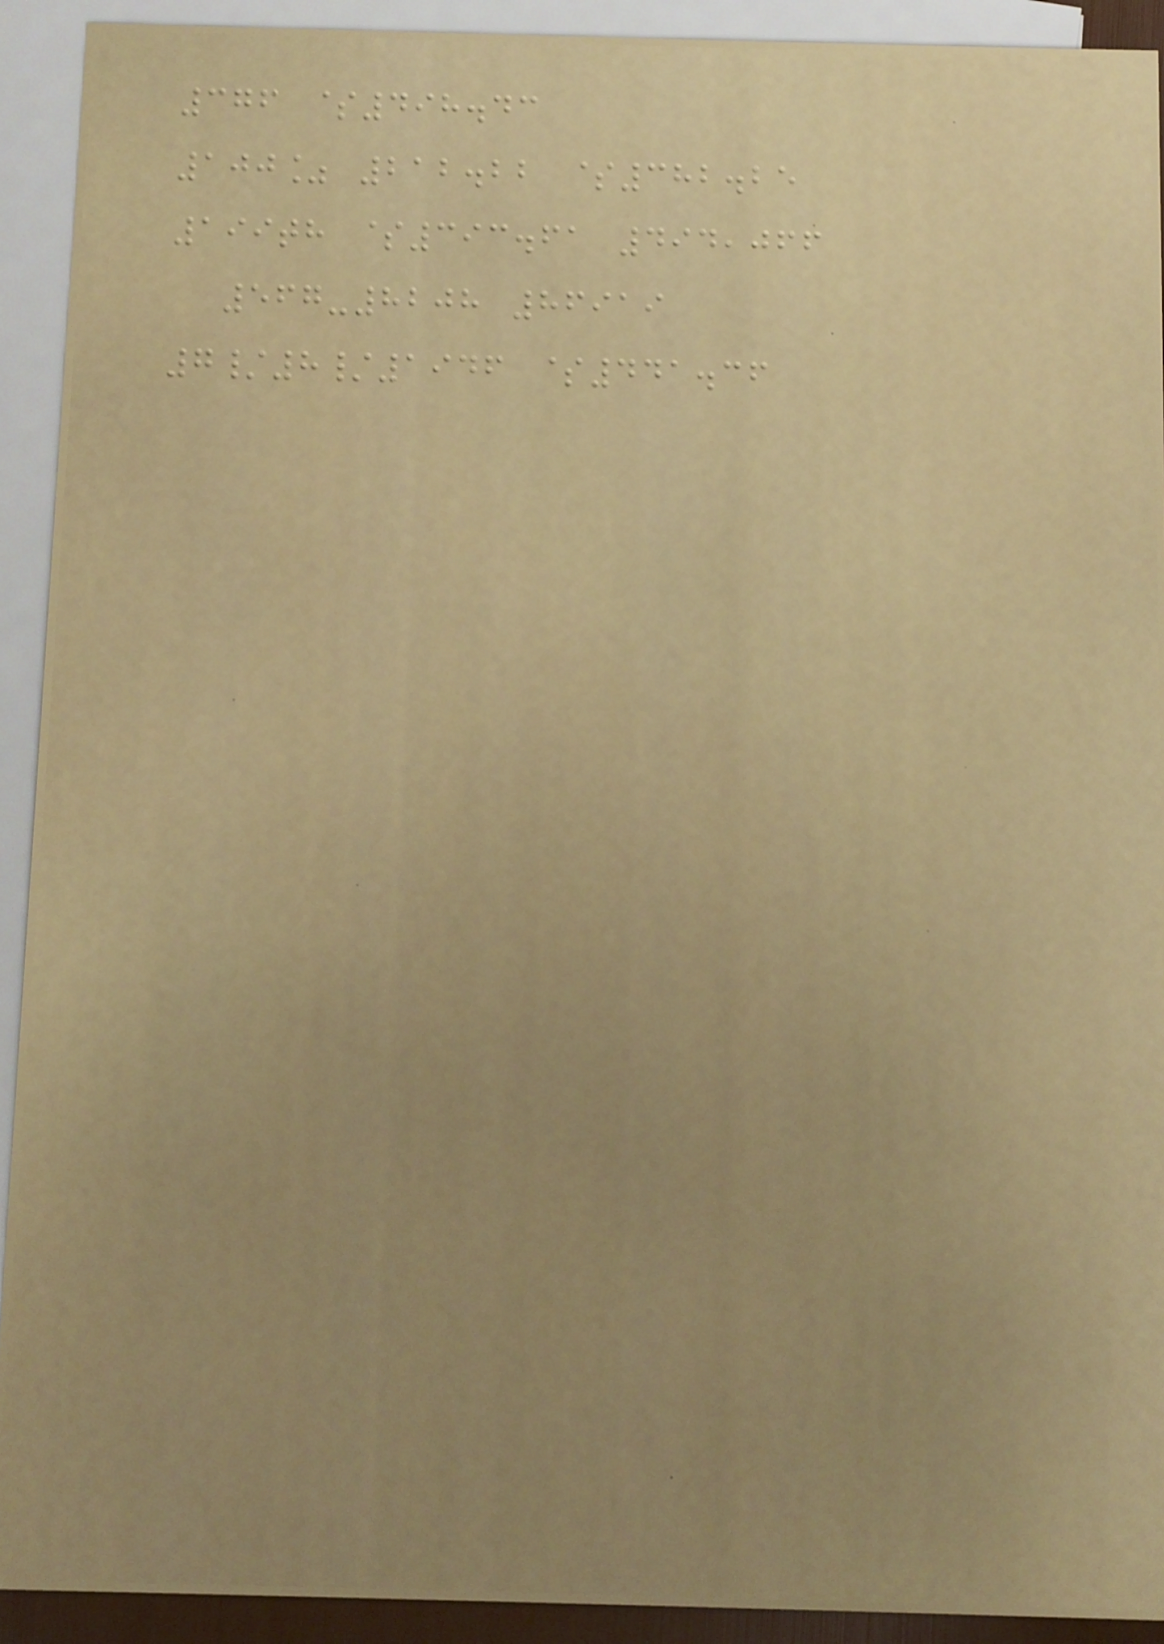376 $498.43
100% 212.22 $382.25
199th $393.61 494,066
567-8208 86919
7/8/1946 $441.36
